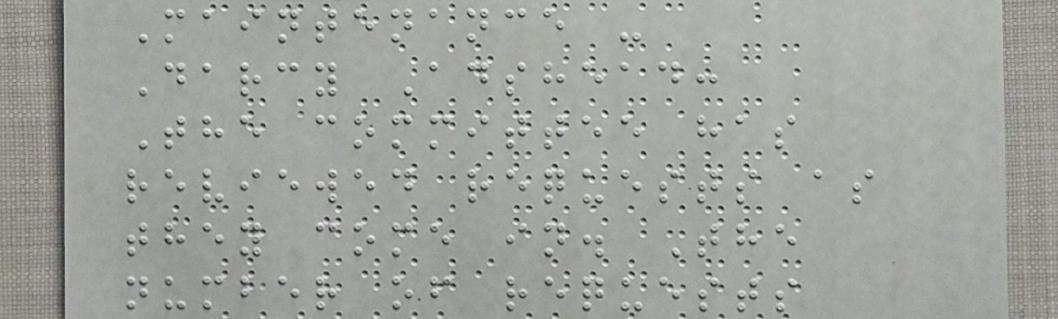Maintenance -
Darcy Adshead:
The committee has
reviewed requests as
they come in. The
number of requests
